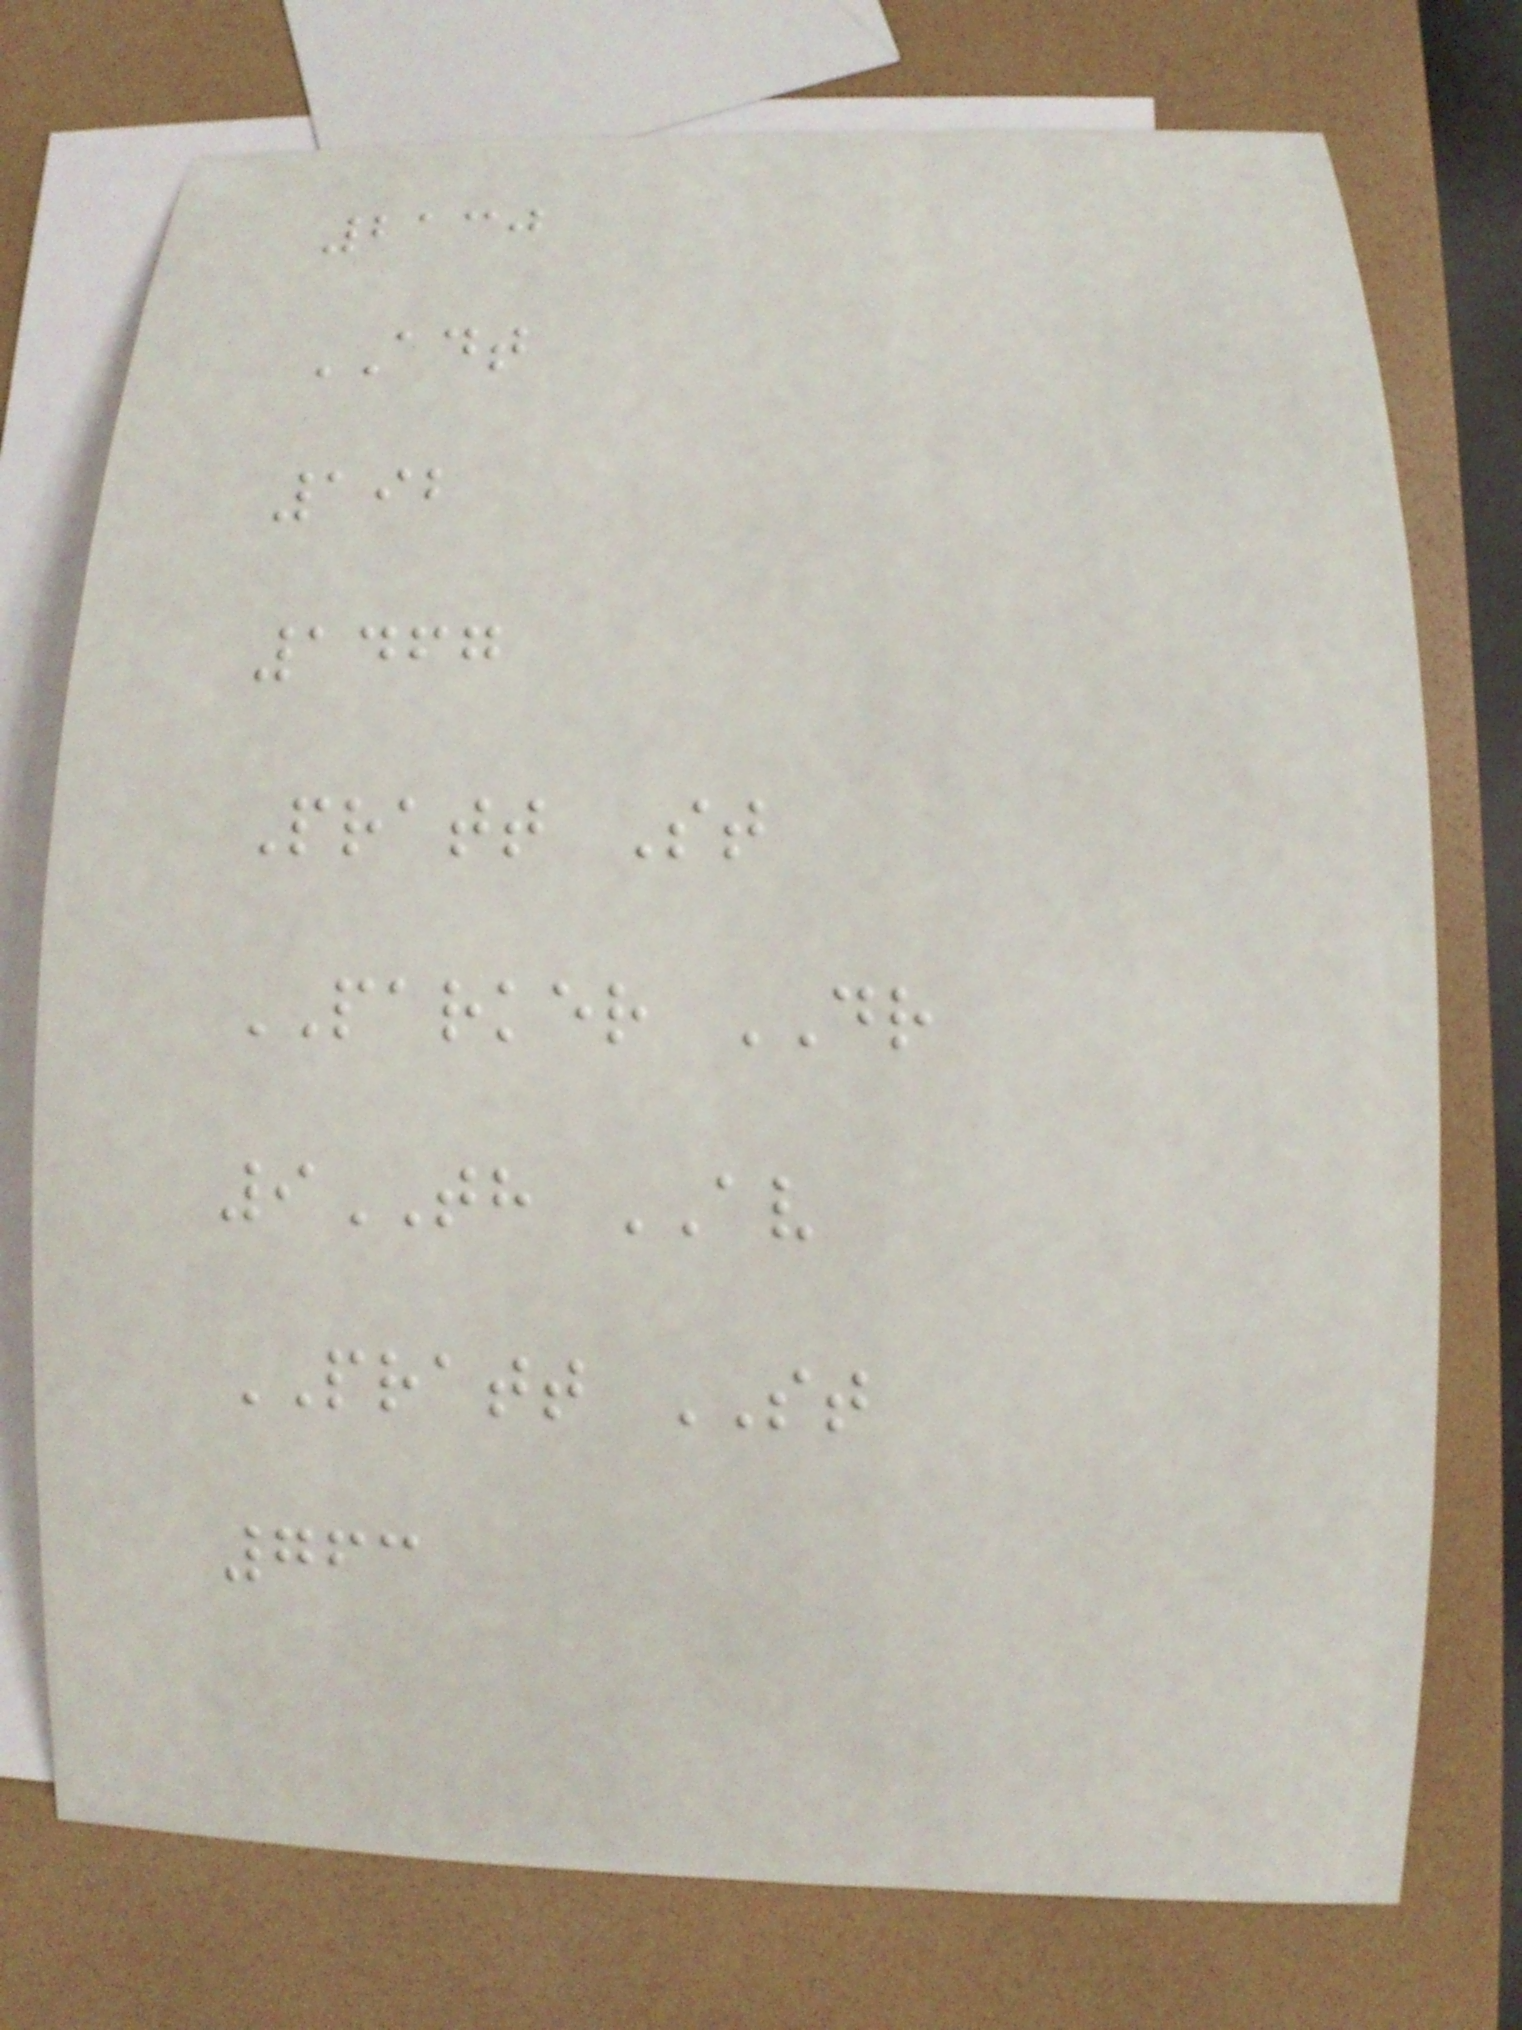2130
ADT
192
1467
Pratt St
PARKER DR
9TH AV
PRATT ST
763
